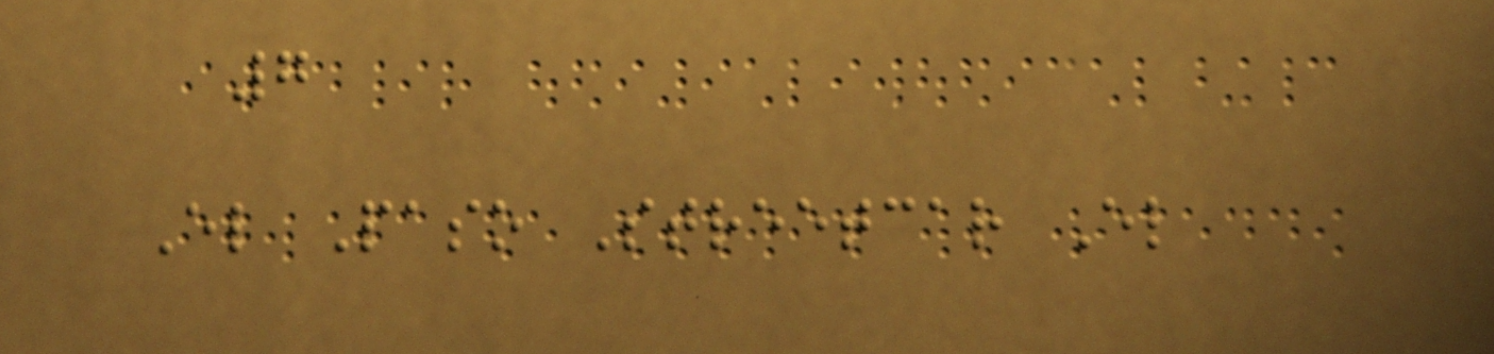7
El Paso Streetcar El
